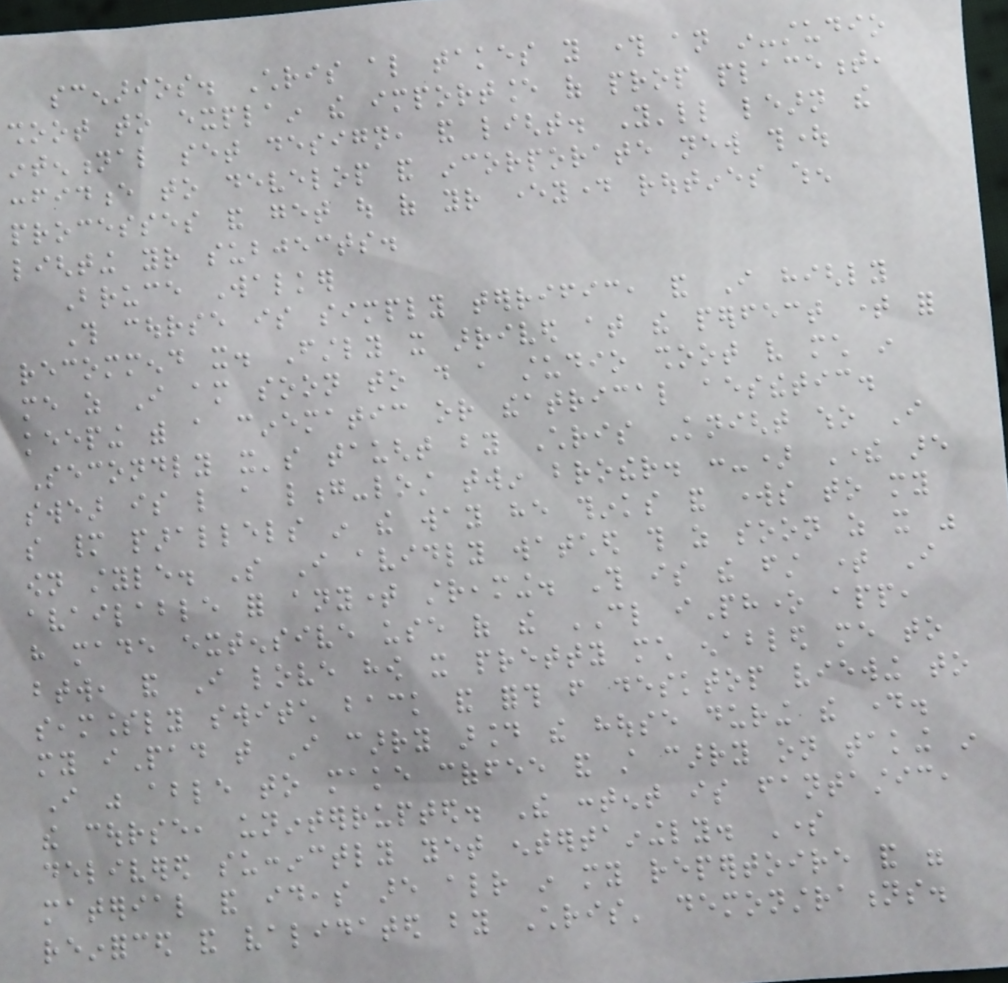scenarios. Chris also takes you through an in-studio
shoot to explain the importance of prop placement,
intentional set design, and light. You'll learn the
confidence to develop and incorporate new thought
processes and get out of your everyday routines when
lighting your subjects.
Bruce Walker
This course is simply terrific, and I highly
recommend it. Firstly it arrived at the perfect time for
me as I am soon to do a studio shoot very much in
keeping with a cinematic or theatrical aesthetic.
Secondly it's taught by Chris Knight who I
swear is like a long-lost twin brother. :-) There are
so many parallels in the way he thinks and works to my
own style. So I avidly watched this as soon as it was
available for anytime streaming. This is the first time I
have made extensive use of the CL iPhone app,
btw, and I love how it pretty much enabled me to
seamlessly switch back and forth from desktop viewing to
my iPad that I carry around the house during the day.
I was able to make coffee and still carry on taking in
the course, uninterrupted. The content is fantastic,
delivered succinctly yet entertainingly. Some
material and ideas are already in my repertoire and were
reinforced and validated by Chris' demonstrations.
